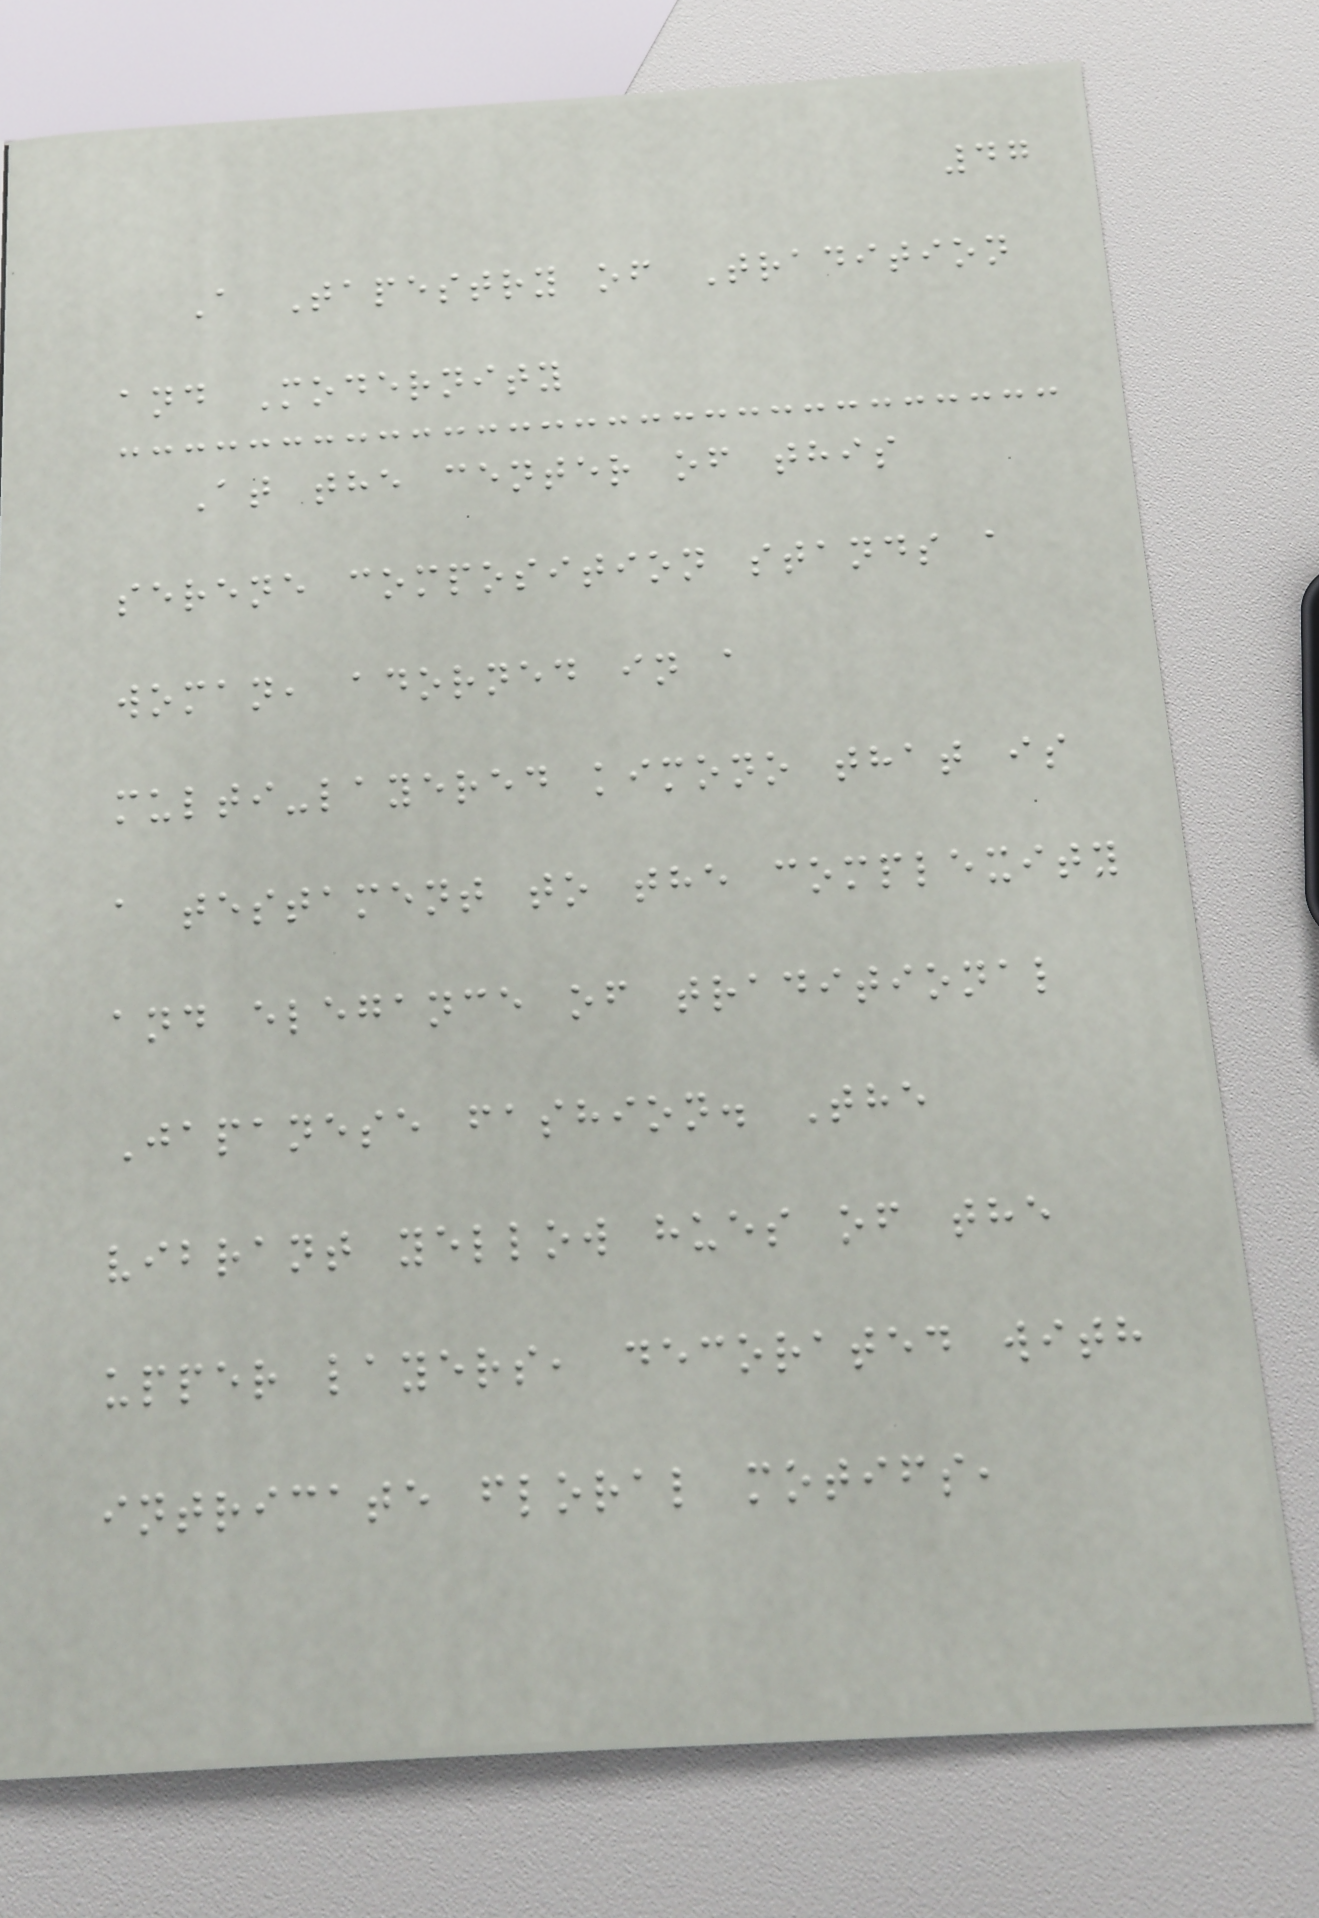47
A Tapestry of Tradition
and Modernity
At the center of this
serene composition stands a
woman, adorned in a
multi-layered kimono that is
a testament to the complexity
and elegance of traditional
Japanese fashion. The
vibrant yellow hues of the
upper layers, decorated with
intricate floral motifs,
